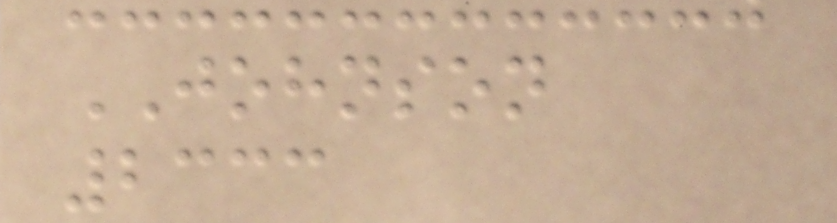JOHNSON
2333
